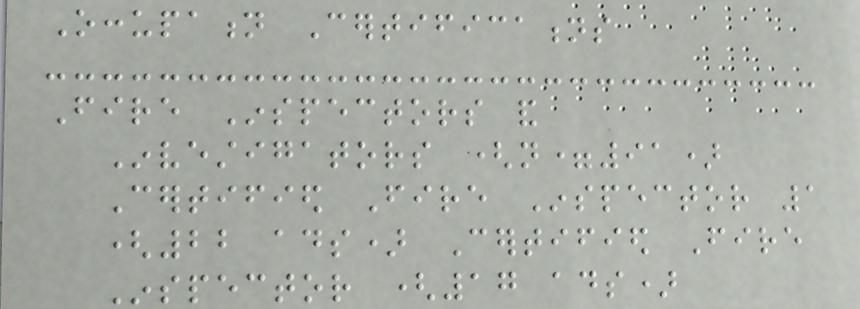Occupation Certifications
Fire Inspectors and
Investigators (n=91)
Certified Fire Inspector 1
(22 ads) Certified Fire
Inspector (17 ads)
